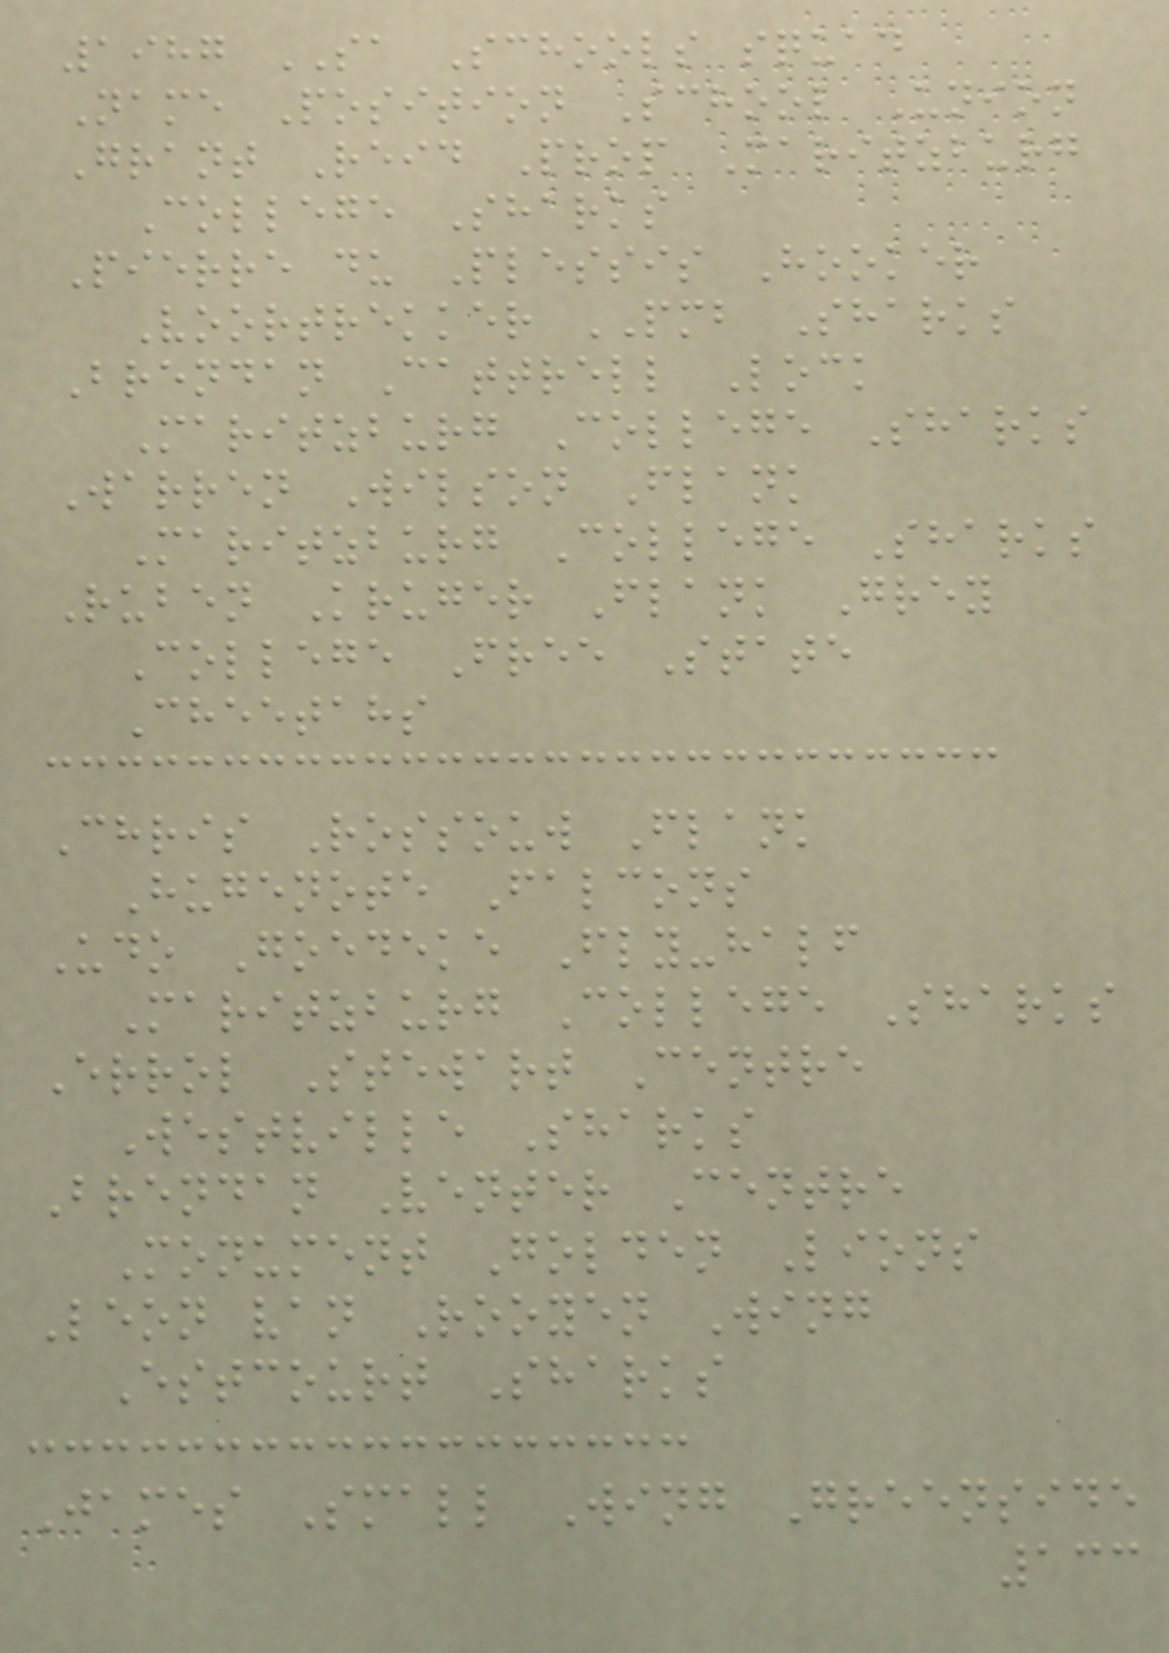1987 SA Schools squad
Name Position School Union
Grant Reid Prop Maritzburg
College Sharks
Pierre du Plessis Hooker
Voortrekker PMB Sharks
Brendan Cattrell Lock
Maritzburg College Sharks
Warren Wilson Flank
Maritzburg College Sharks
Ruben Kruger Flank Grey
College Free State
Cheetahs
Chris Rossouw Flank
Hugenote Falcons
Udo Goedeke Fly-half
Maritzburg College Sharks
Errol Stewart Centre
Westville Sharks
Brendan Venter Centre
Monument Golden Lions
Leon van Rooyen Wing
Estcourt Sharks
James Small Wing Greenside
133
